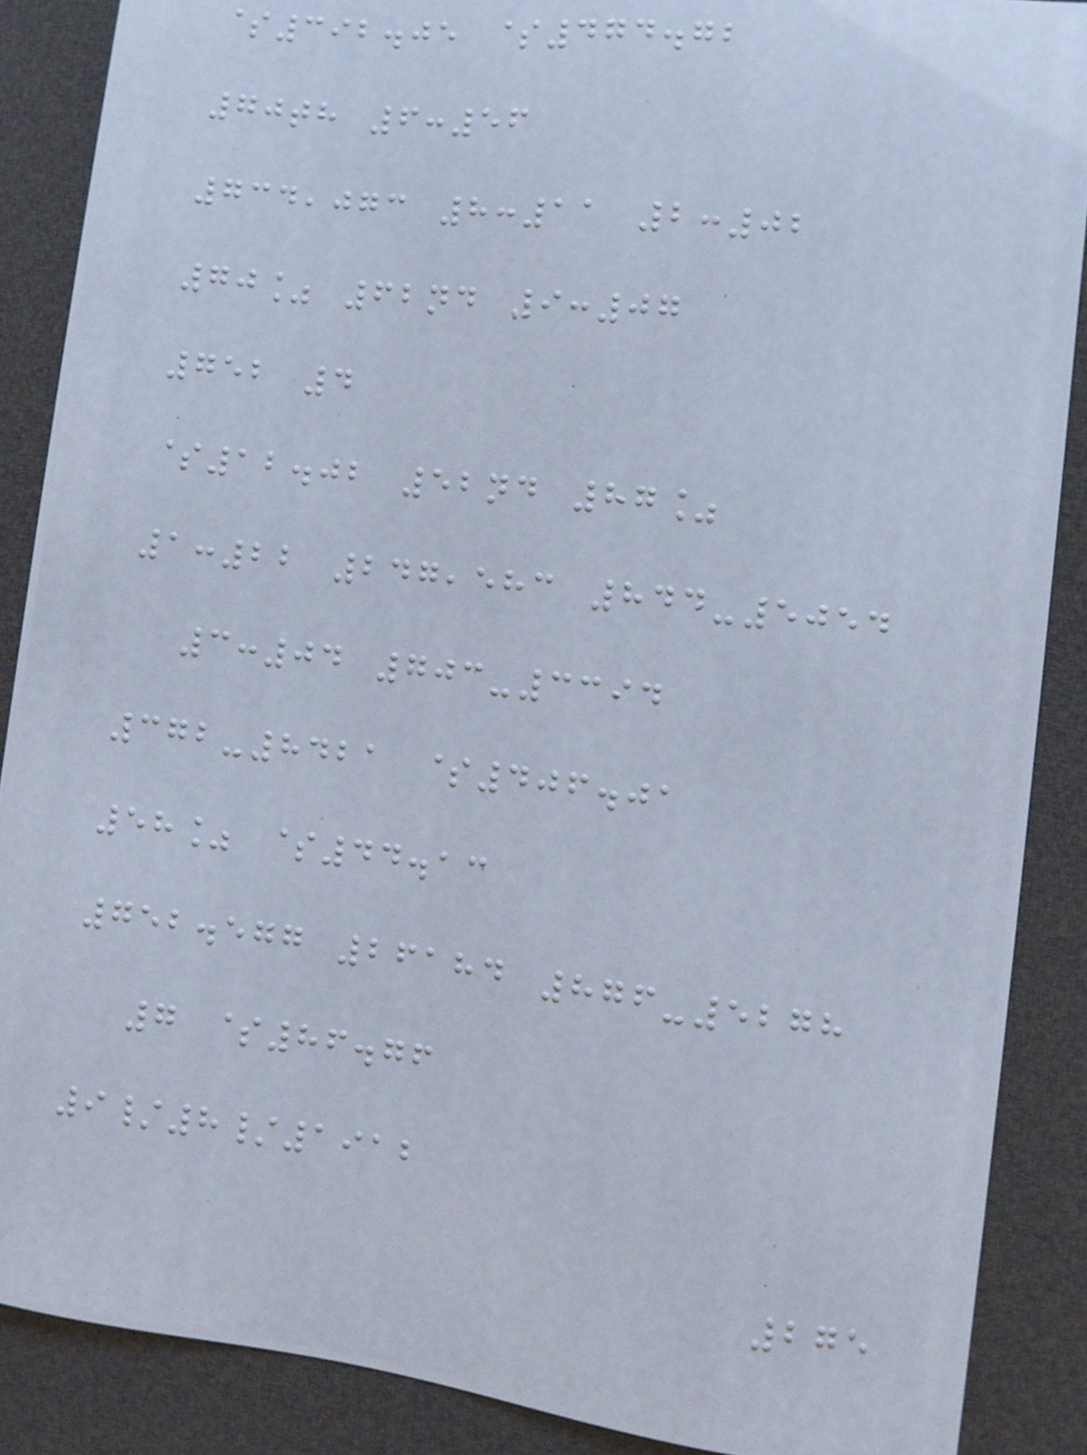$392.05 $474.72
70th 6:56
734,073 8:11 2:02
70% 62nd 9:07
752 4
$12.02 52nd 87%
1:22 247,583 844-5054
3:04 703-3394
372-8421 $406.01
58% $44.13
752.577 26184 876-5278
7 $86.76
9/8/1912
275
